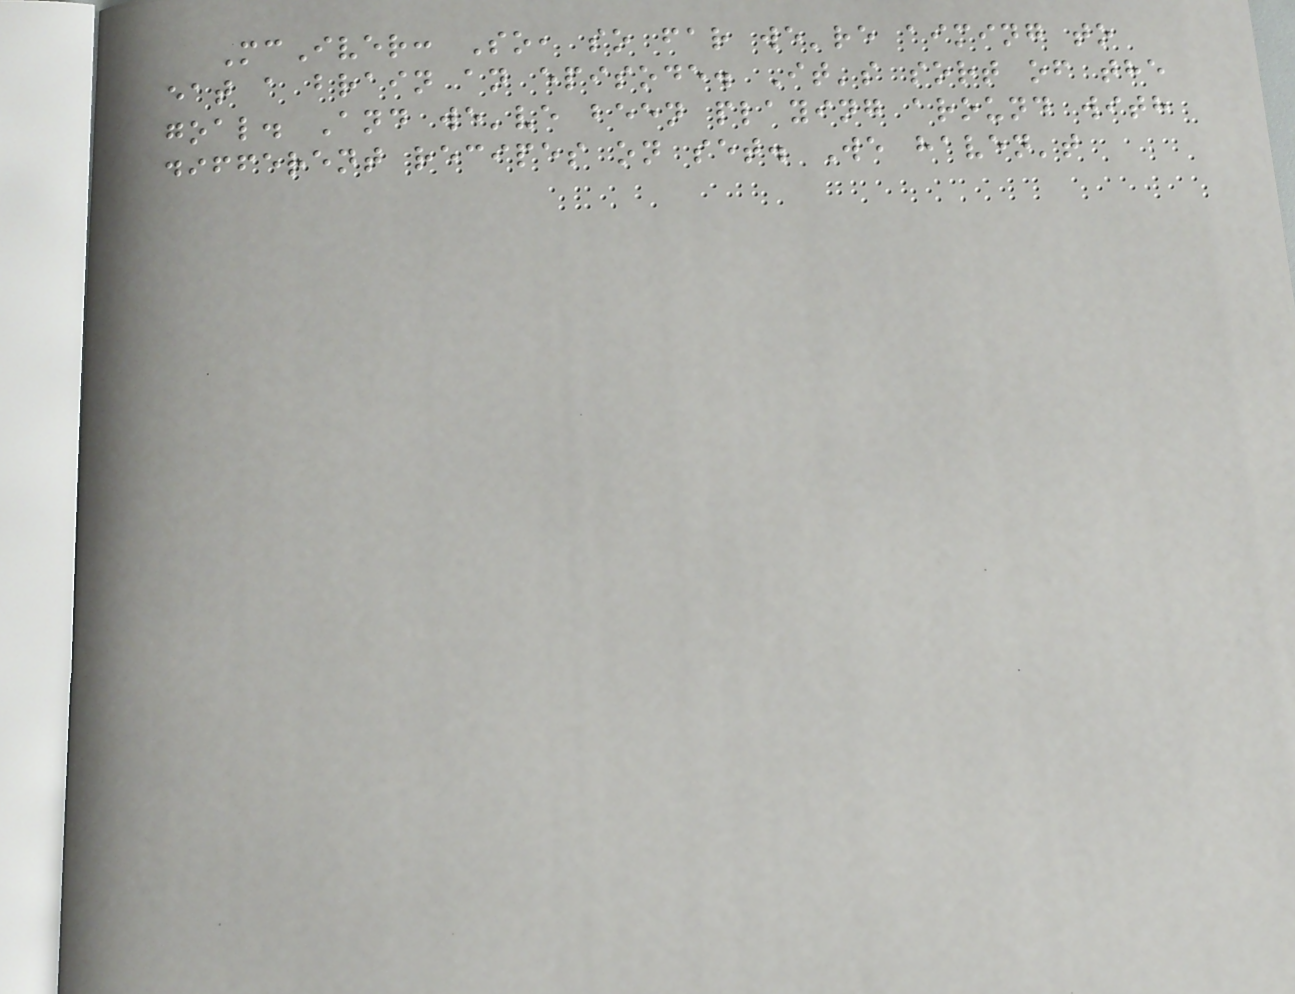McIver: So, so far we're aiming to
eat a brain an episode. It's sort of the
goal. And we've been playing around with
different recipes on set. We haven't
